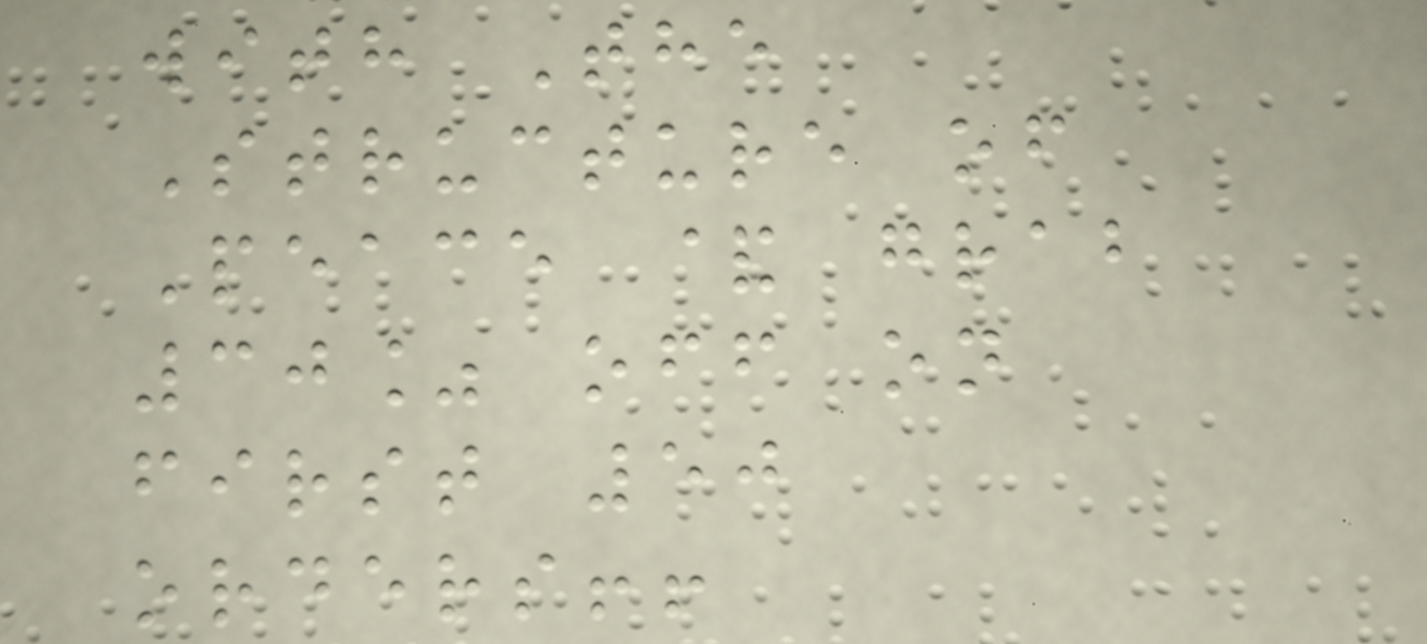with The
Structure of
Peace & grab
30% off on
first 50
orders!!
